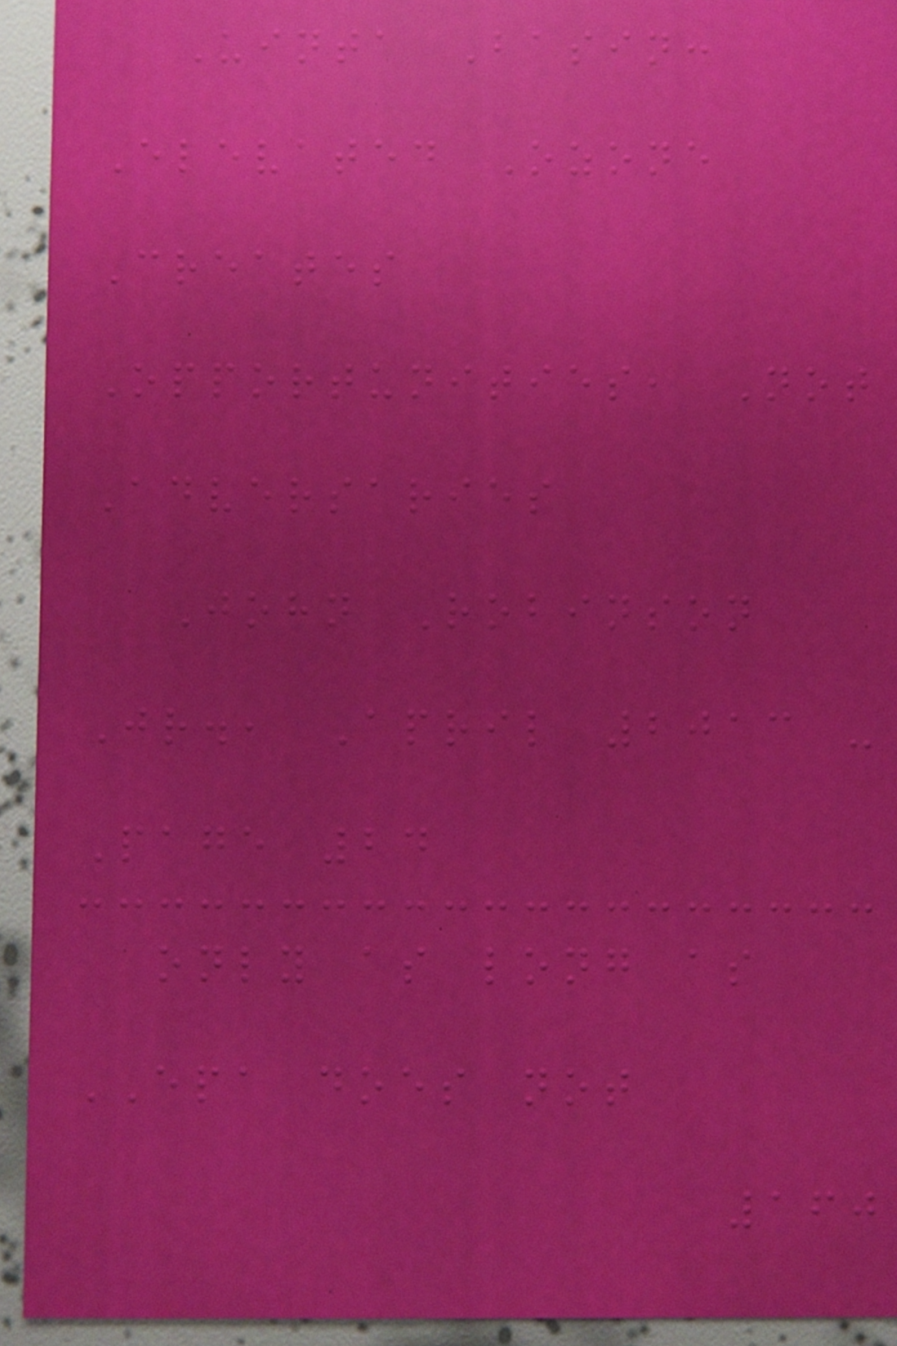Uinta Basin:
Elevated Ozone
Creates
Opportunities, Not
Adversaries
John Robinson
Jr., April 2013 -
Page 24
only as long as
EPA does not
160
